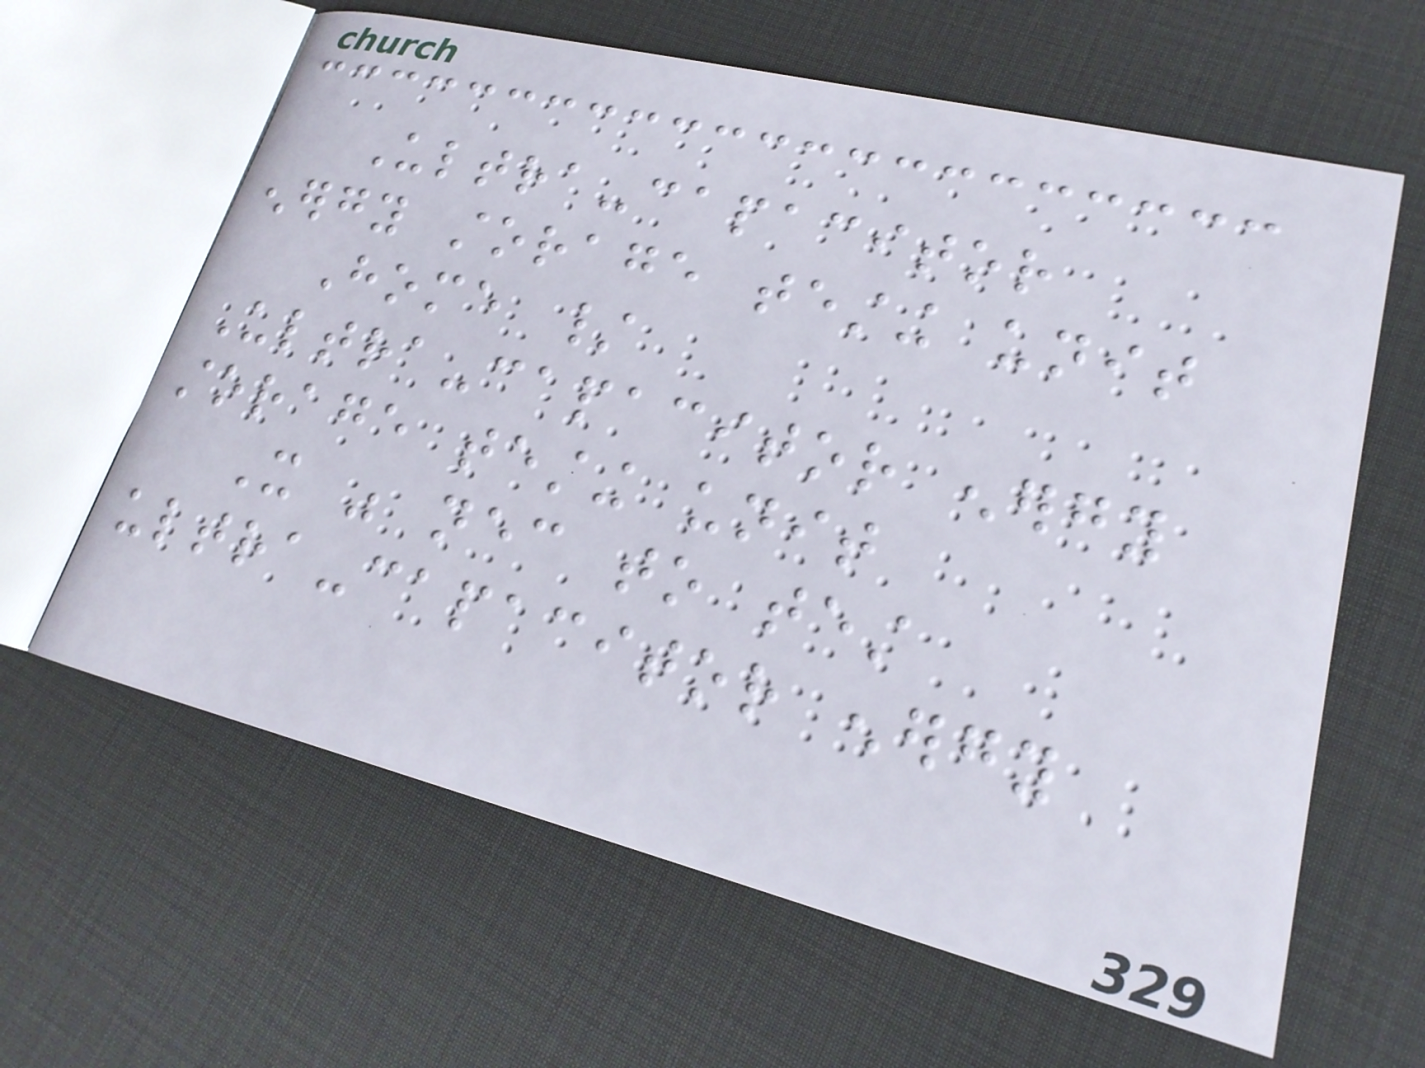Ultra-capacitor
energy storage testing unit
Home /
Ultra-capacitor energy
storage testing unit
It was necessary to test
ultra-capacitor energy
